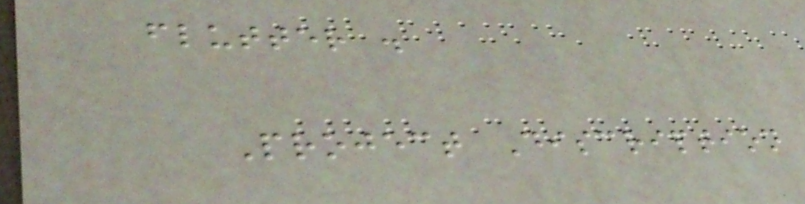flutter .
Project Discription
